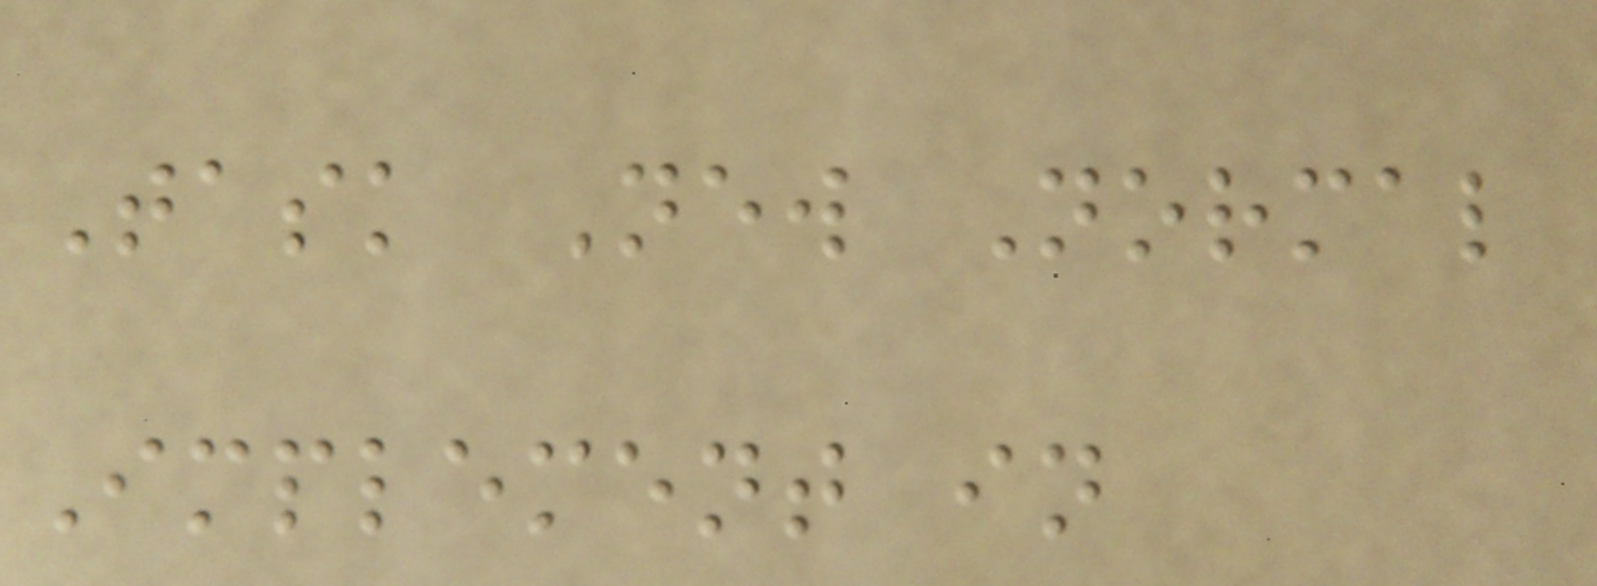Task New Normal
Implement in
